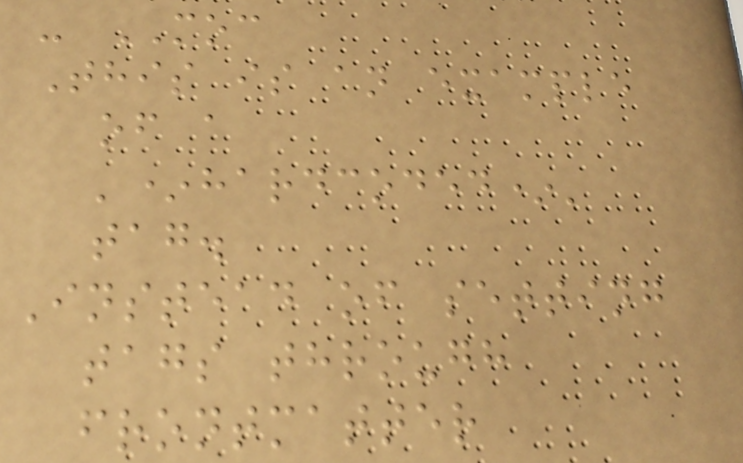- MOC
This is an example
of a
'*hardcoded*'
tag.
Instead of setting
tags through
frontmatter
